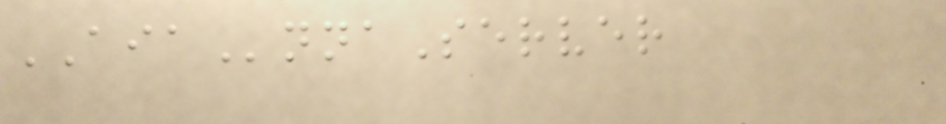AIAnnaServer
